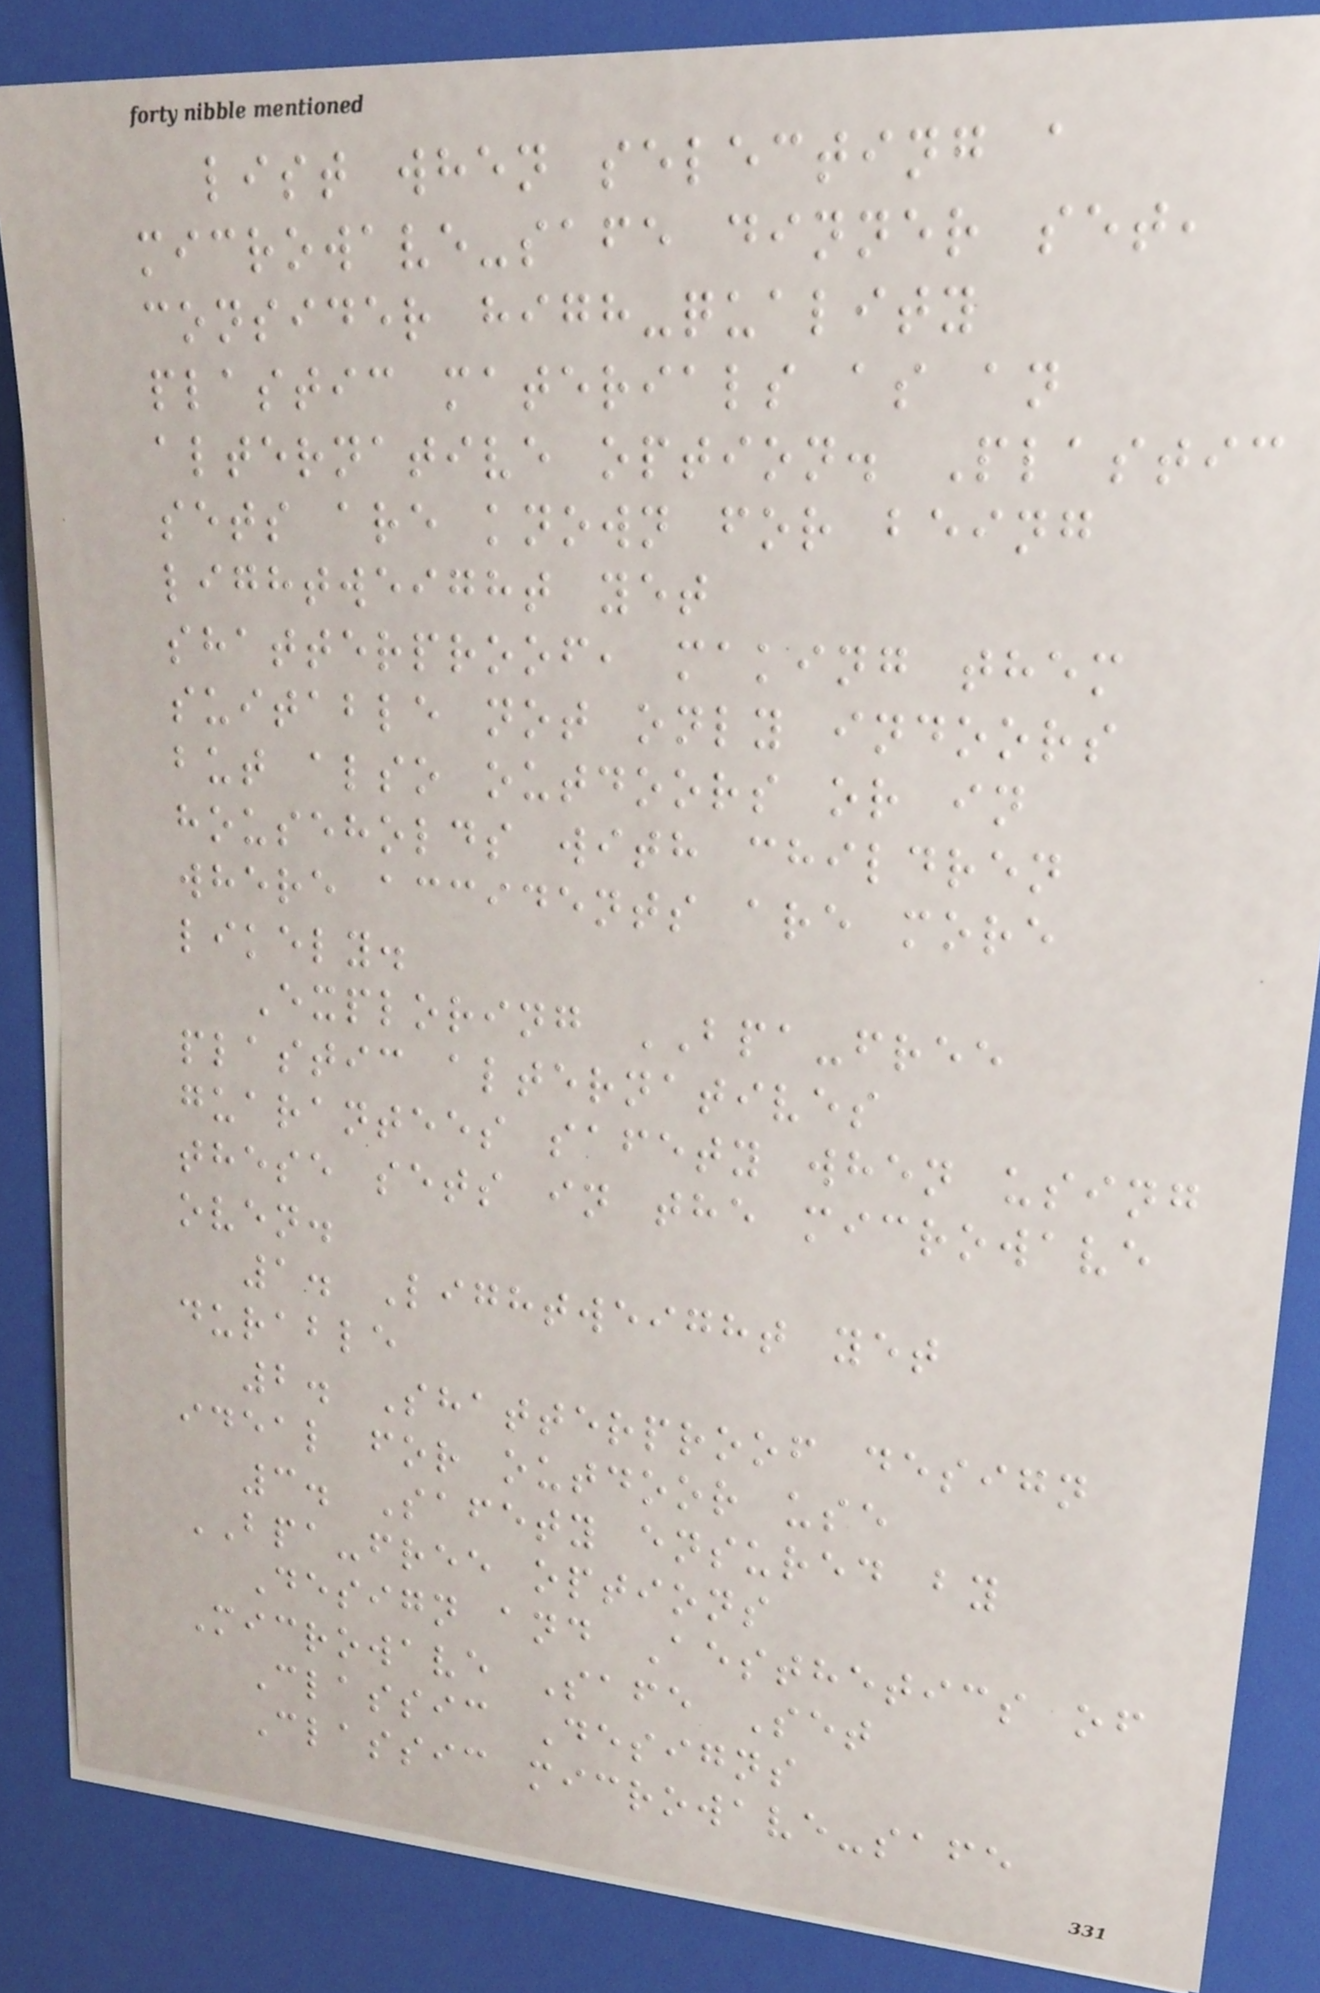list when selecting a
microwave-safe dinner set,
consider high-quality
plastic materials as an
alternative option. Plastic
sets are known for being
lightweight yet
shatterproof, making them
suitable not only indoors
but also outdoors or in
households with children
where accidents are more
likely.
Exploring BPA-free
plastic alternatives
guarantees safety when using
these sets in the microwave
oven.
1. Lightweight yet
durable
2. Shatterproof design
ideal for outdoor use
3. Safety ensured by
BPA-free options
Design and Aesthetics of
Microwave Safe Set
Classic Designs
Classic microwave-safe
